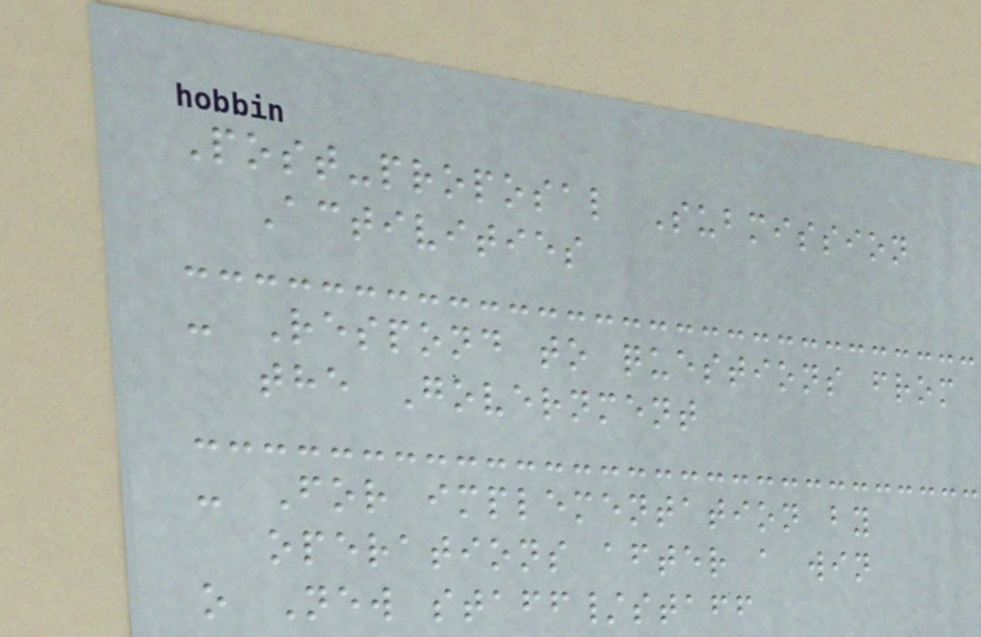Post-proposal Submission
Activities
- Respond to questions from
the Government
- For implementation by
operations after a win
o New staff/staff
